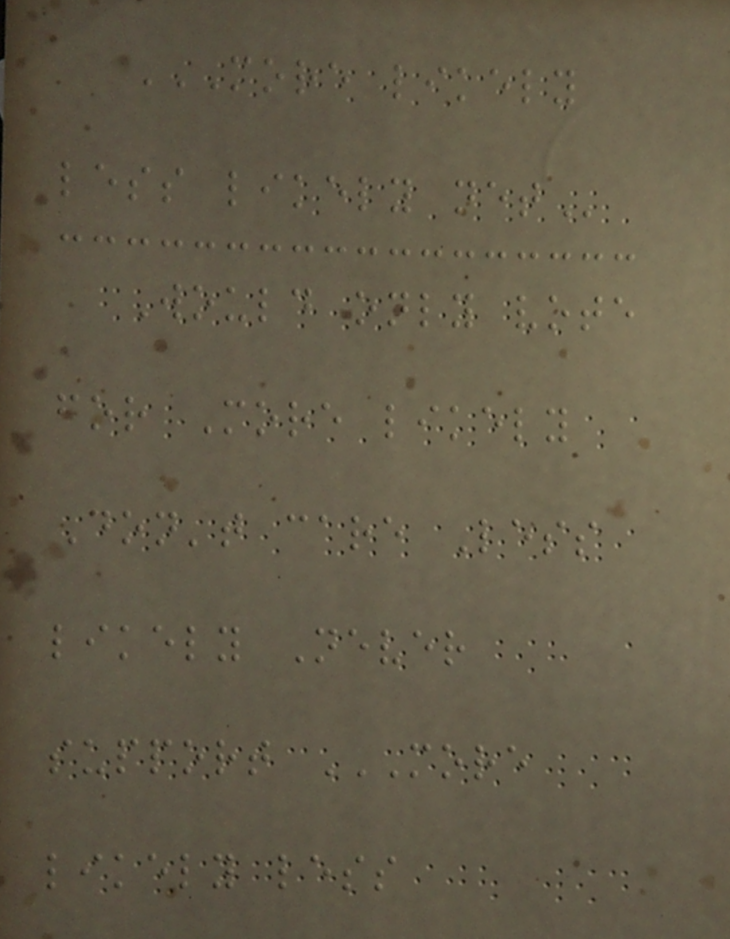MORE LIKELY
LESS LIKELY NET
Would only vote
for More likely
Don't care Less
likely Never
support MORE
LIKELY LESS
